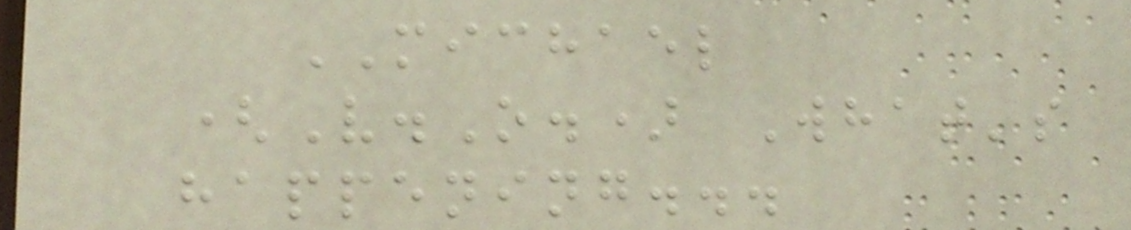MICHAEL
(V.O.) What's
happening...
